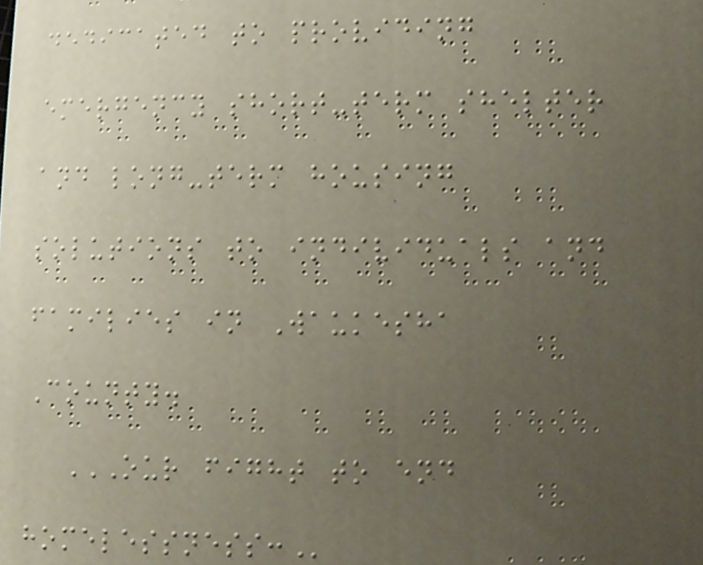dedicated to providing
emergency short-term shelter
and long-term housing
solutions to individuals and
families in Waukesha
County.
OUR FIGHT TO END
HOMELESSNESS:
